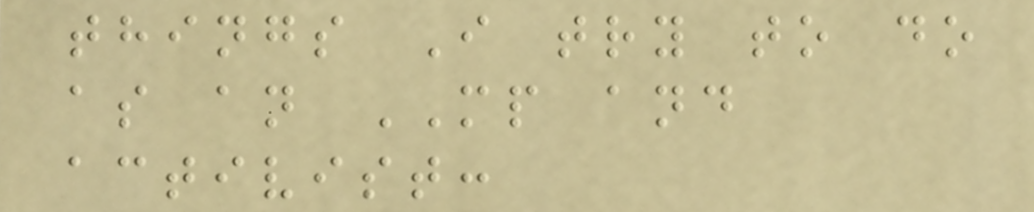things I try to do
as an MP and
activist:
